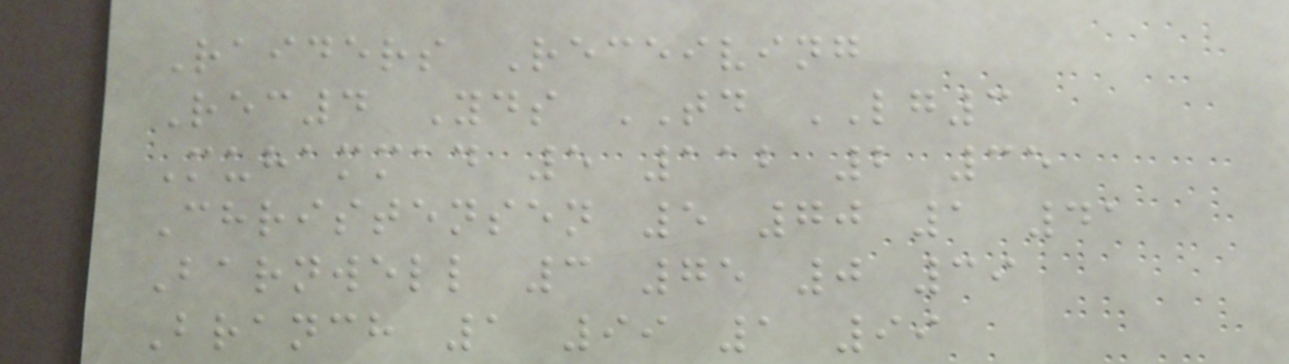Raiders Receiving
Rec4 Yds TD LG3
Muhammad 5 112 2 35
Christensen 5 70 1 41
Barnwell 3 75 0 39
Branch 1 99 1 99
